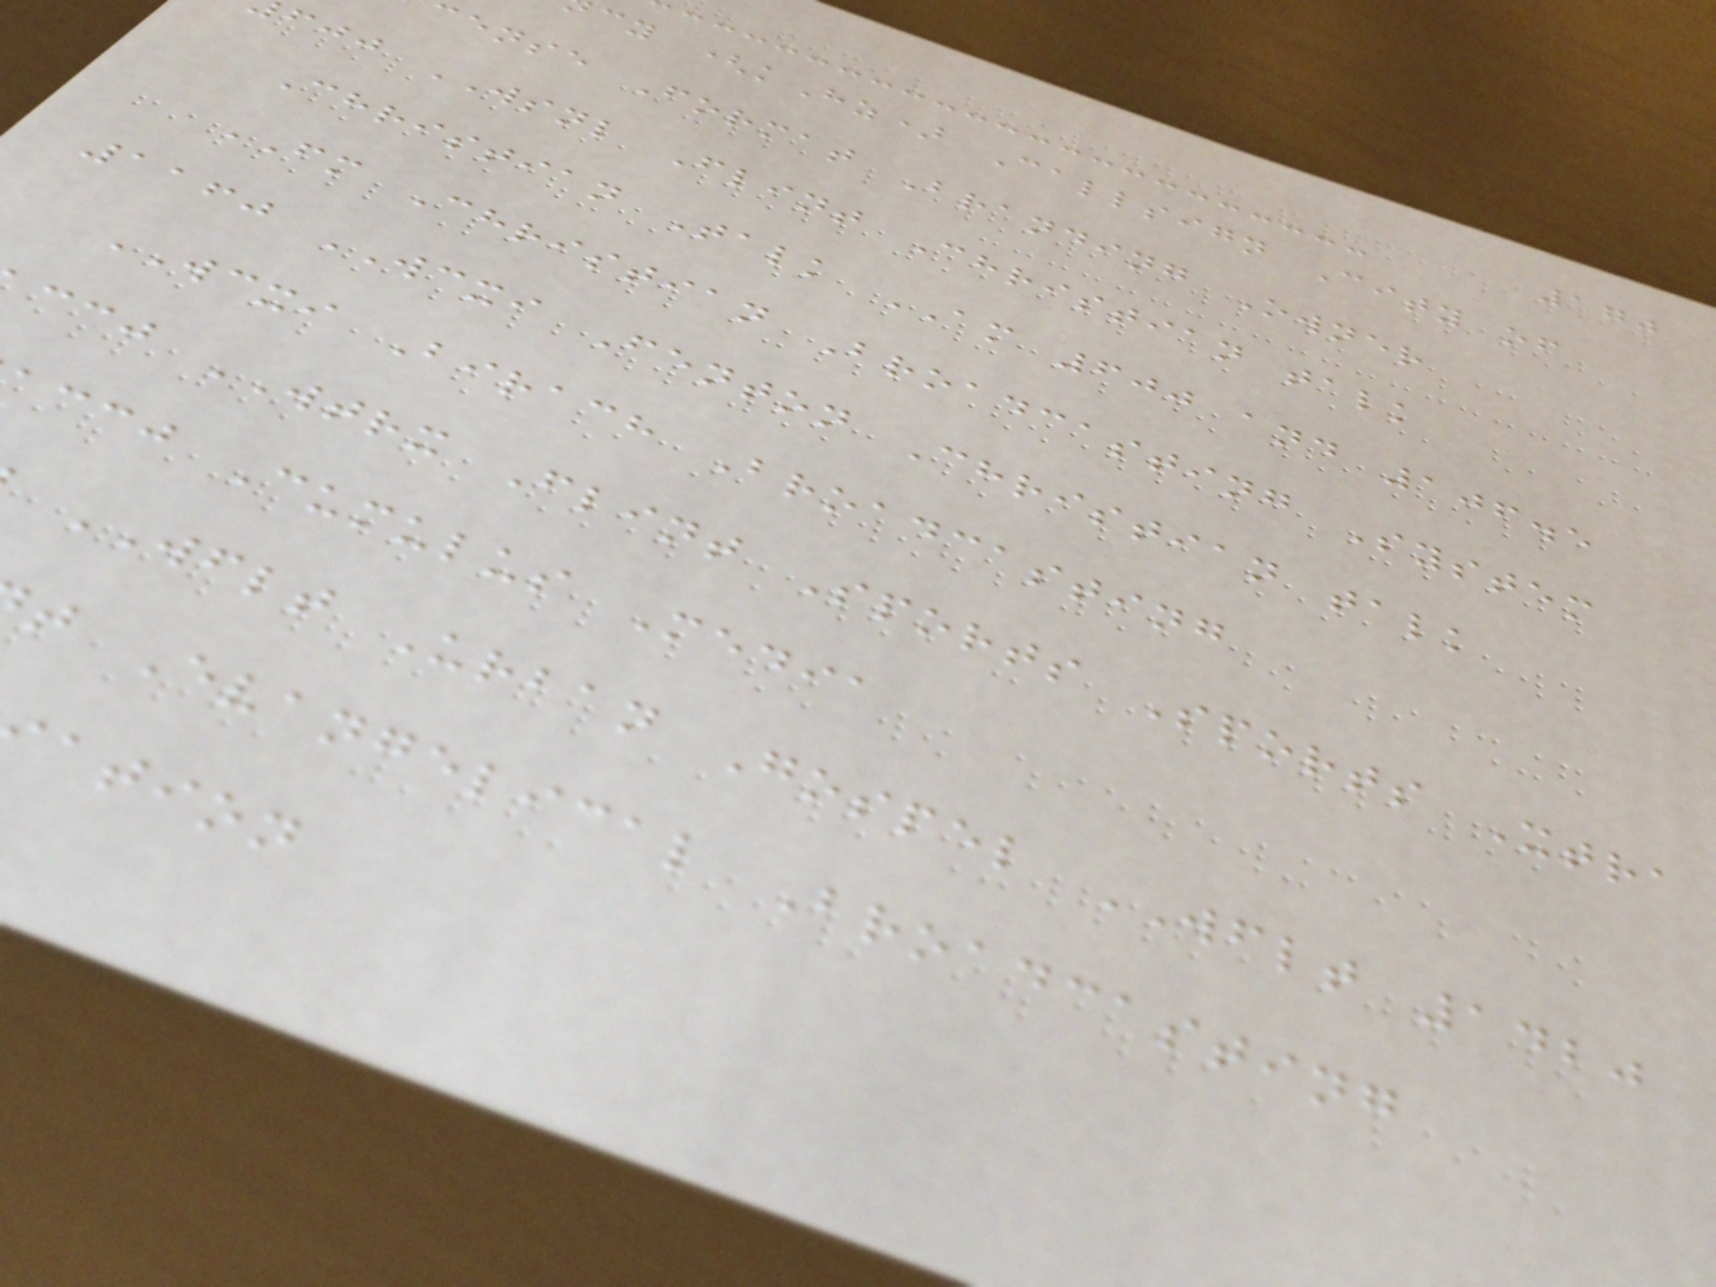170
cy (kHz) Callsign City of
ense Format Branding Owner
fjj WSNL Flint Christian talk
Christian Talk AM 600 and 106.5
FM Christian Broadcasting System
1160 WCXI Fenton Christian talk
WCXI Birach Broadcasting
ccj WTRX Flint Sports Sports Xtra
ccj Cumulus Media
WFLT Urban Gospel WFLT 1420
t Evangelical Broadcasting
ation
